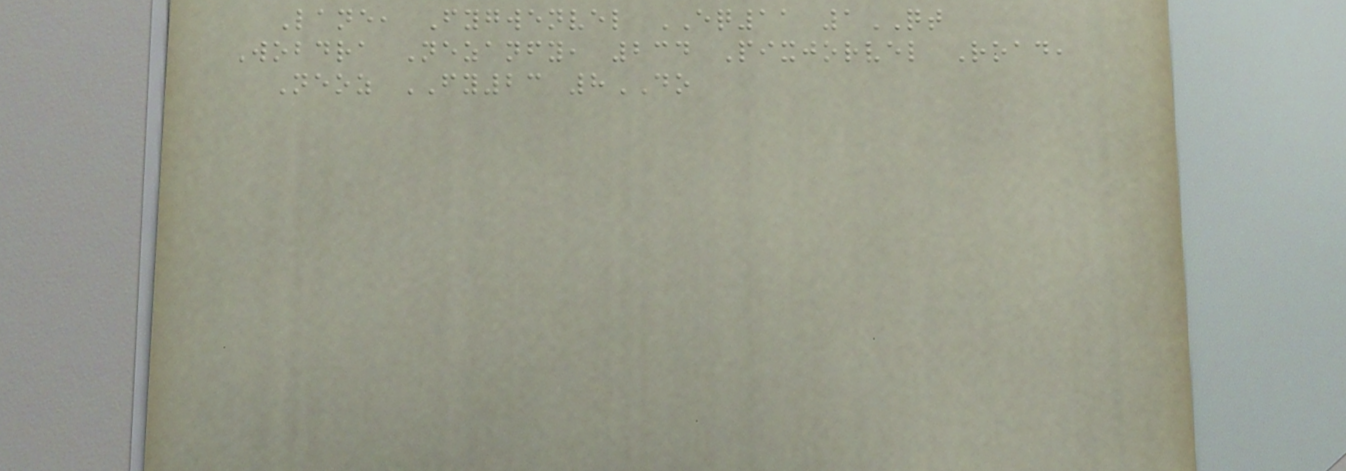Lane, Fygwenvel EQ11 1QT
Wobdra Nezanfy, 234 Pixjorvel Road,
Neoz FY23 8DO
